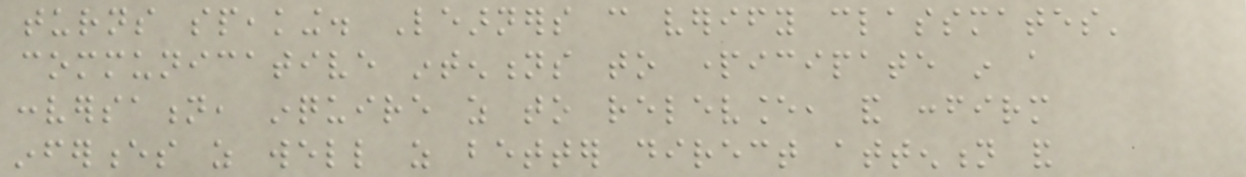turns speaking. Learners can verify classmates'
communicative intentions to participate in a
conversation, inquire as to relevance, and confirm
inferences as well as better direct attention and
